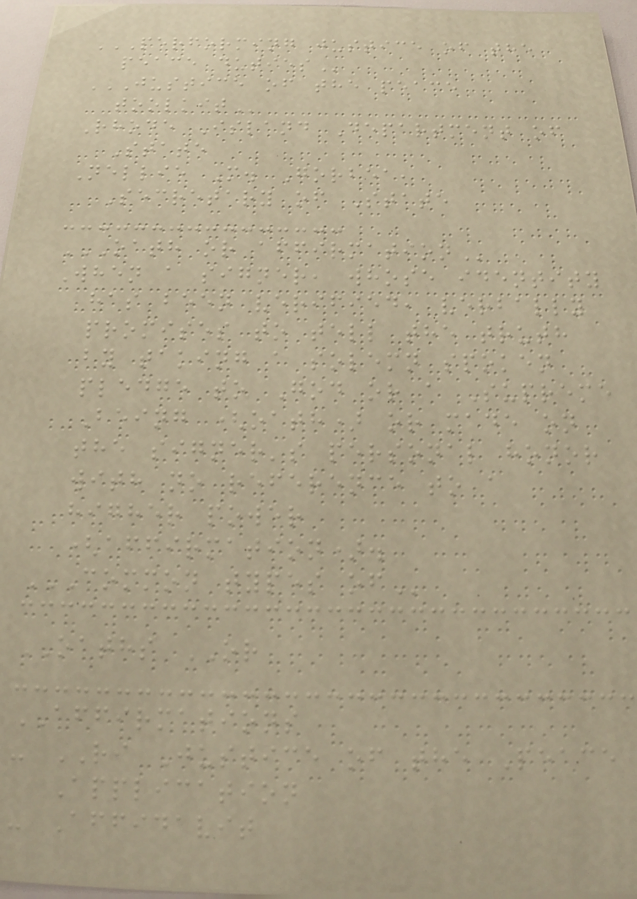PERFORMING JUSTICE OF THE
PEACE DUTIES
JUSTICE OF THE PEACE
TOOLKIT
Rhode Island Department of
State
Nellie M. Gorbea,
Secretary of State
OATH OR AFFIRMATION
When a signer, whose identity
has been verified, verbally
promises to tell the truth
by taking a solemn spoken
pledge to God or a Supreme
Being (oath) or made on
the signer's personal honor
with no reference to a
higher power
(affirmation).
COMMON TYPES OF
OATHS OR
AFFIRMATIONS
- RI Justice of the Peace
Application
- Affidavit
